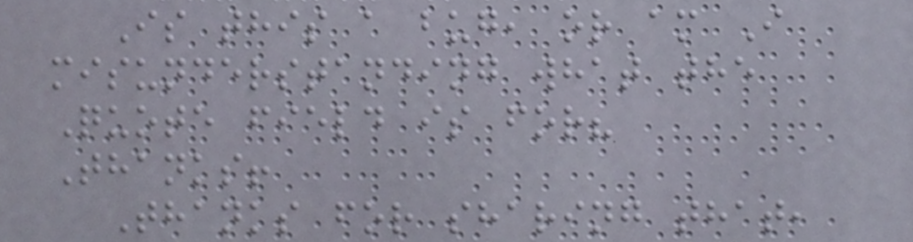Is this a bug, or am I
misunderstanding what the
Quote field is for?
Thanks!
Thanks for sharing that,
